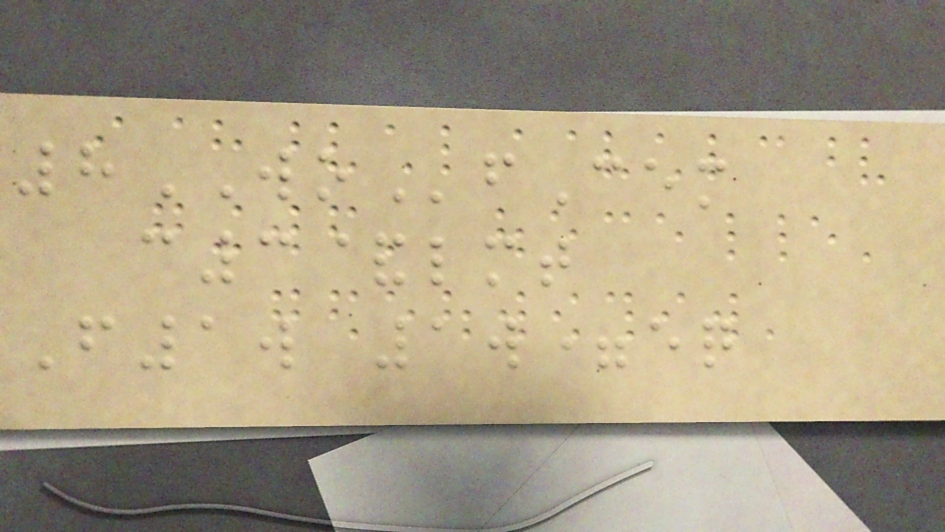8WOfCem
c3&lmt
F1w 1w=eq
